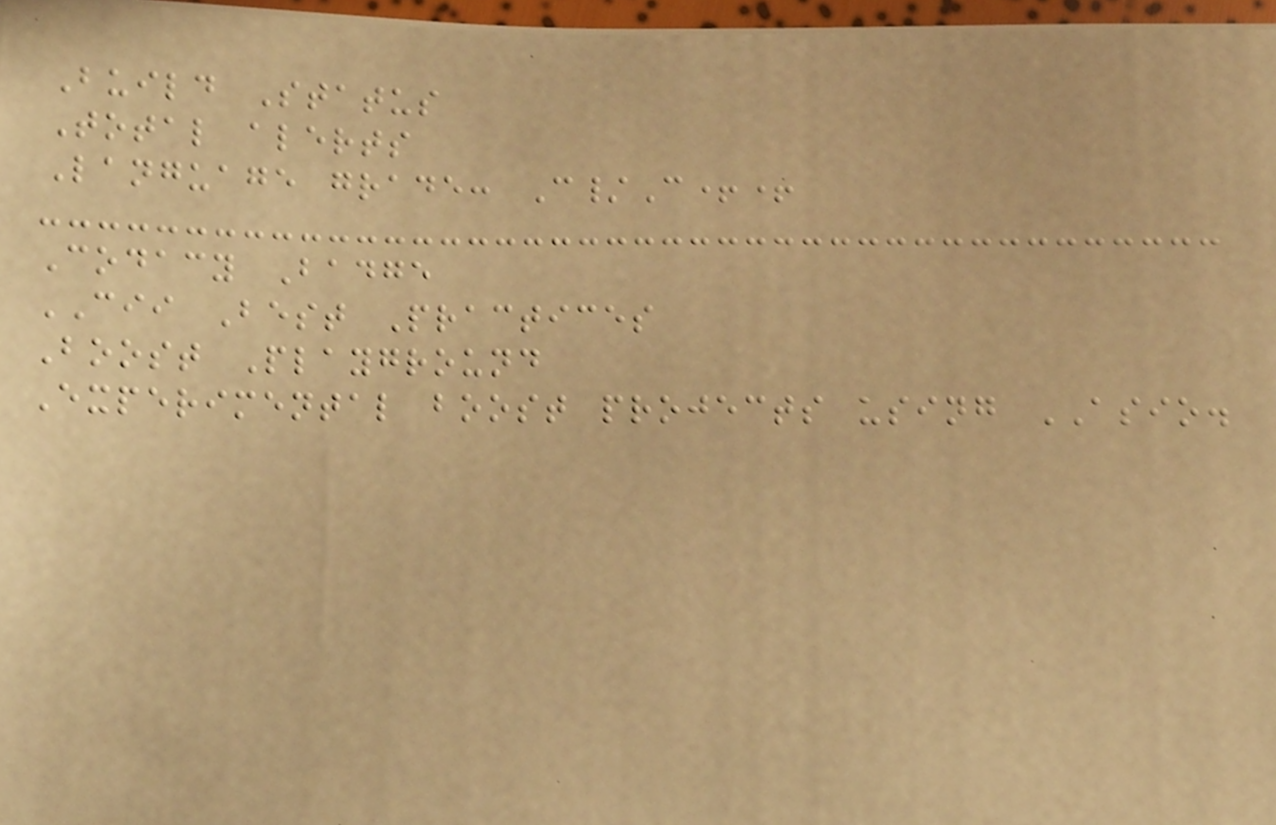Build Status
Total alerts
Language grade: C/C++
Codacy Badge
CII Best Practices
Boost Playground
Experimental boost projects using ASIO.
